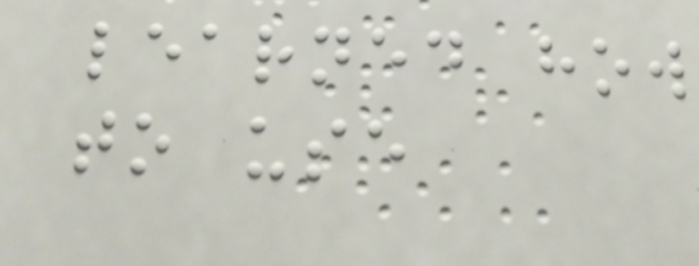learned how
to use
